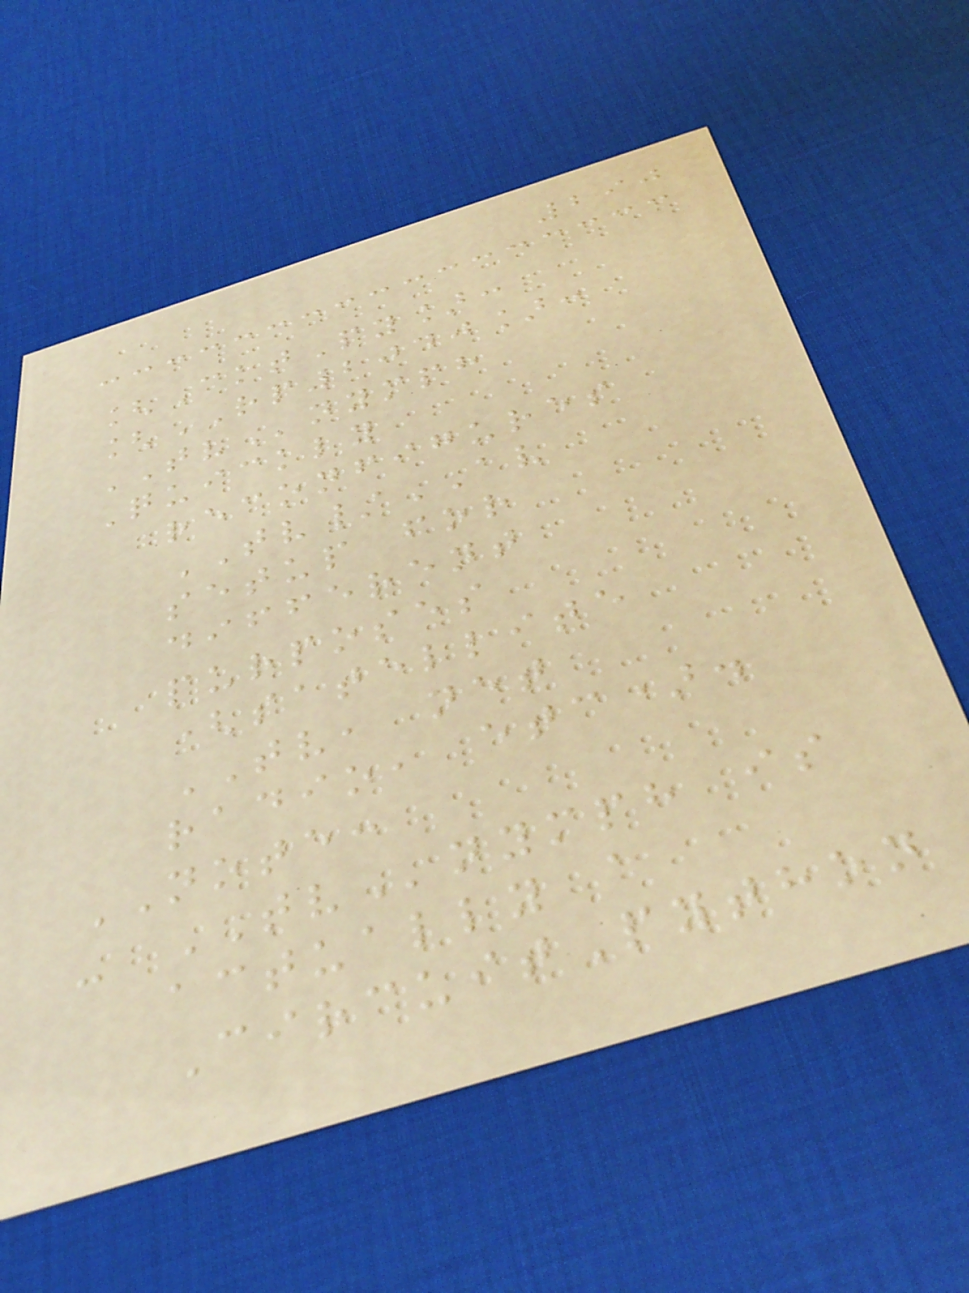290
[CktPy]:
[RP2040]:
TVnymph
Quickly
reconfigures
TV/AV
setup for
different
purposes
(satellite
TV, net
radio, etc).
NOTE:
- TVnymph is
actually a
CircuitPython
